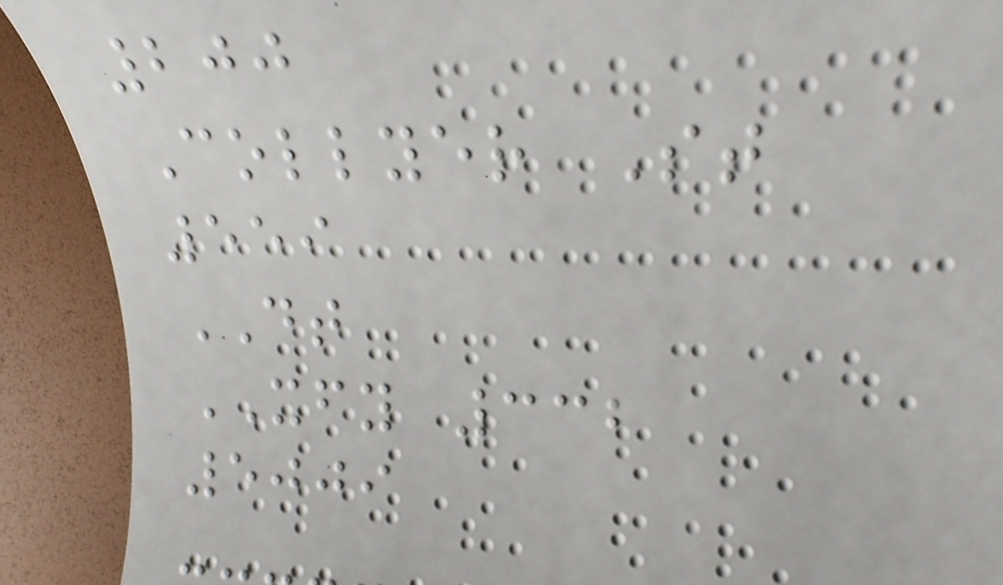200
Collyer St
559
DT
XFY 332
5009
